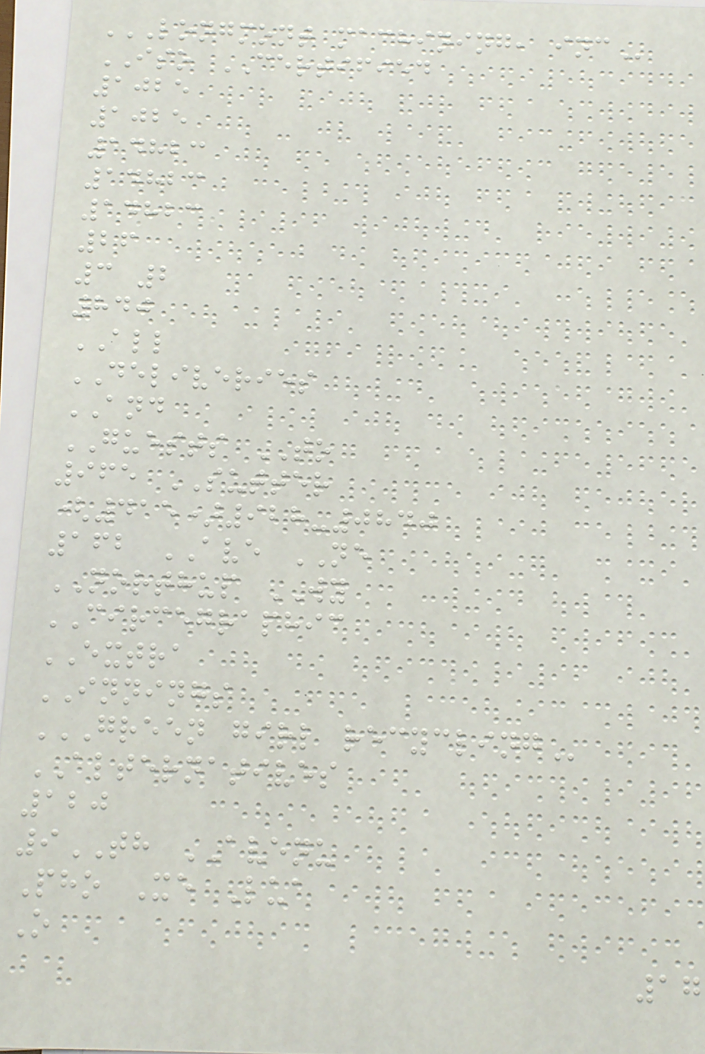LONGMONT MACHINING, INC
ISO CERTIFIED
1025
1025
14823
14823
14823
26
3 2
840
ALL
DELIVERIES
AND
GUESTS TO
965 SUTTER
(415)928-0840
162 AVE NE
NORTHUP WY
CIRCEGRAPHIC
EXTRA
INNINGS
GREEN GIRL RECYCLING
ALTERNATIVES
120
9TH AVENU
Pho Xe Lua
O
17
